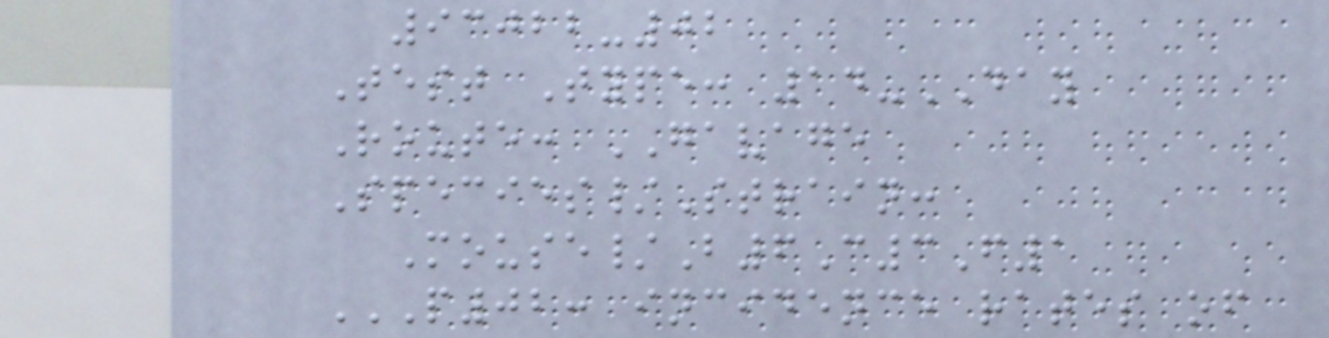93022-02
Test Type: 14-DAY
Route: GAVAGE
Species/Strain:
Mouse/B6C3F1
P02: INCIDENCE RATES OF
